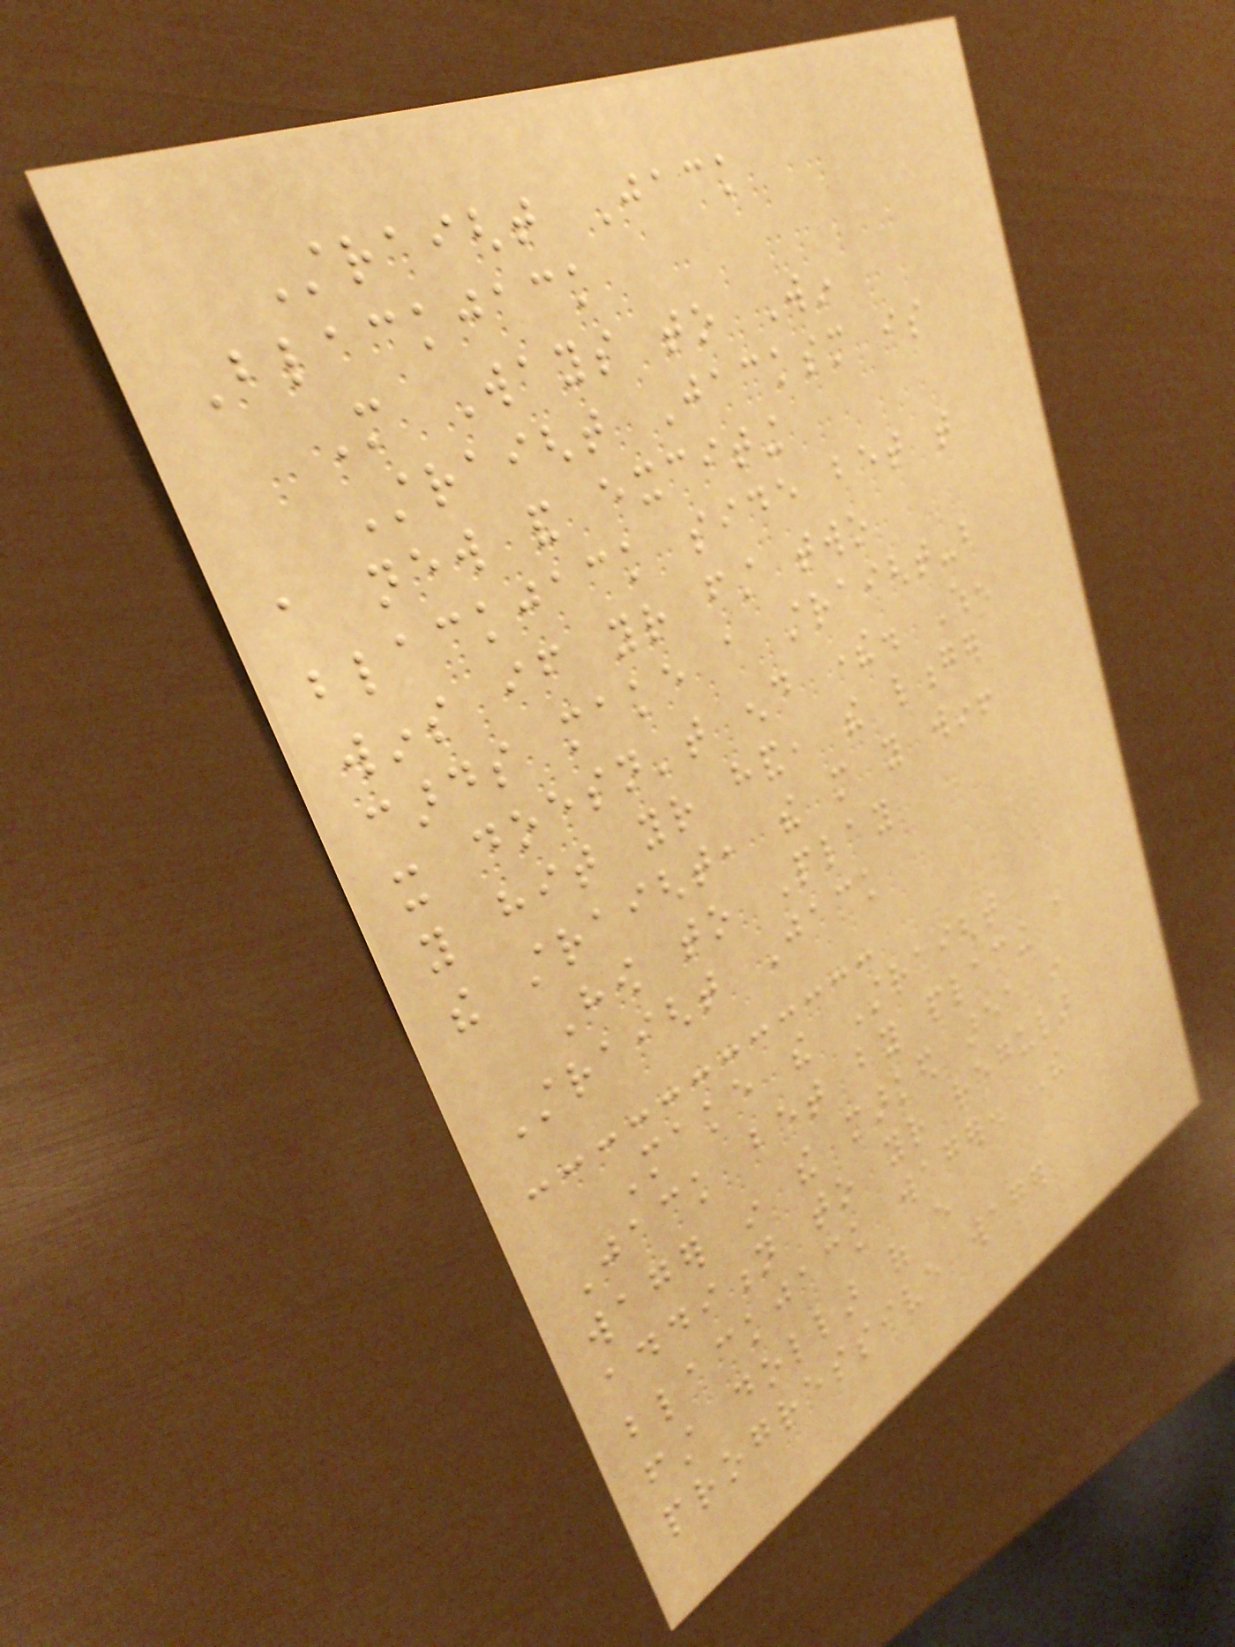Straight Jack
Blackjack
More Ways to Win
Straight Jacksm is
a new and exciting
blackjack side bet that
wins if your first two
cards make a straight-but
it doesn't end there. When
you hit your hand, the longer
the straight, the more you win!
How to Play
Straight Jack
Make the Straight
Jack bet by placing a
wager in the marked area in
addition to your regular
blackjack wager. The
first dollar of every
progressive wager
